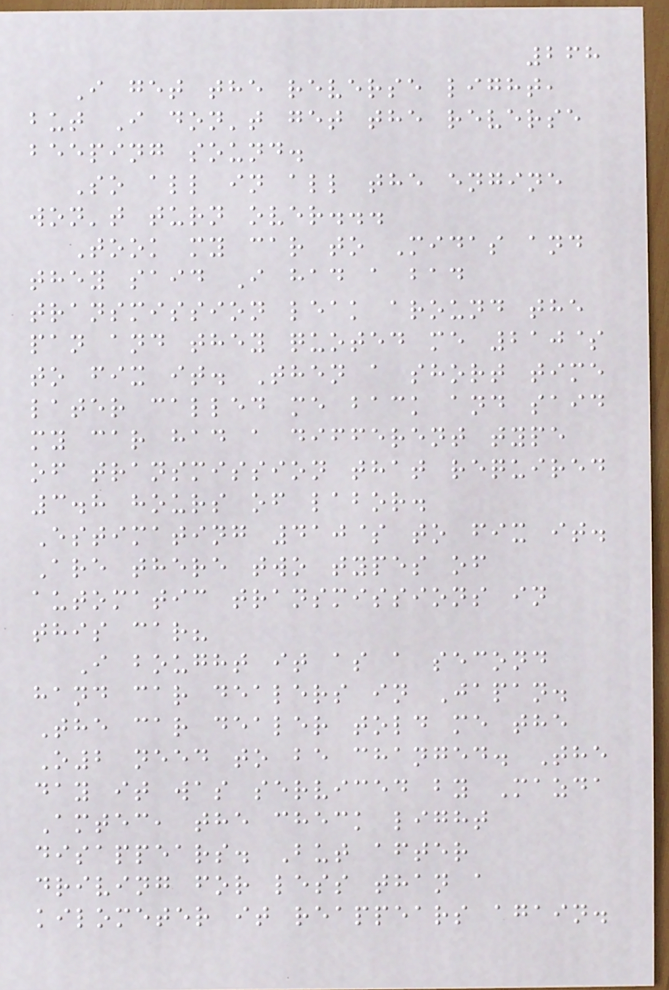268
I get the reverse light,
but I don't get the reverse
beeping sound.
So all in all the engine
won't turn over...
Took my car to Midas and
they said I had a bad
transmission leak around the
pan and they quoted me 210$
to fix it. Then a short time
later called me back and said
my car had a different type
of transmission that required
3.8 hours of labor.
Estimating 410$ to fix it.
Are there two types of
automatic transmissions in
this car?
I bought it as a second
hand car dealers in Japan.
The car dealer told me the
O2 need to be changed. The
day it was serviced by Mazda
Amtec, the check light
disappears. But after
driving for less than a
kilometer it reappears again.
